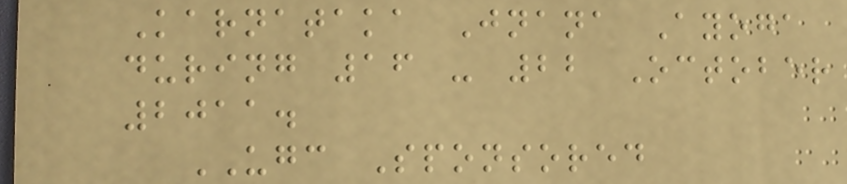Karnataka Jnana Ayoga
during 16 - 22 October
2011.
UGC Sponsored
